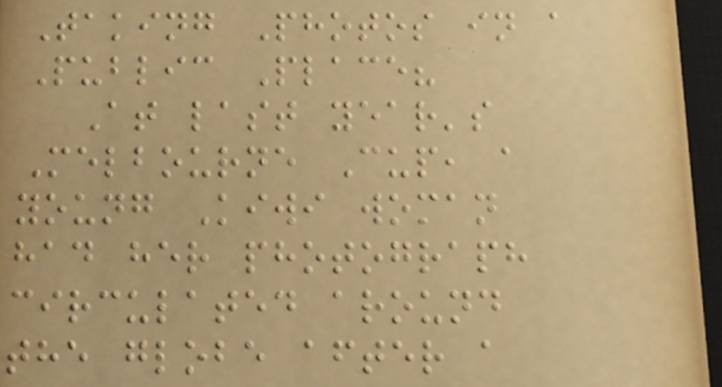Taking Photos in a
Public Place?
At last year's
Melbourne Cup, a
young Kiwi woman
had her photograph
circulated around
the globe after a
